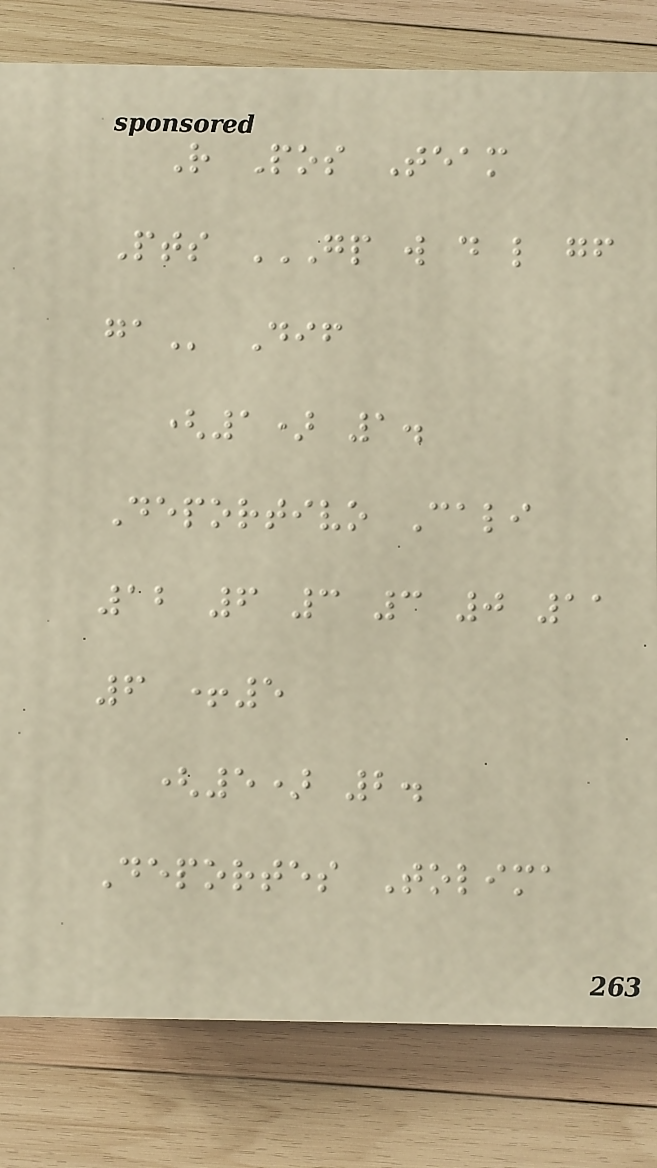R Pos Team
Pts GP W D L GF
GA Dif
(1) 1.
Deportivo Cali
12 6 3 3 0 11
6 +5
(5) 2.
Deportes Tolima
